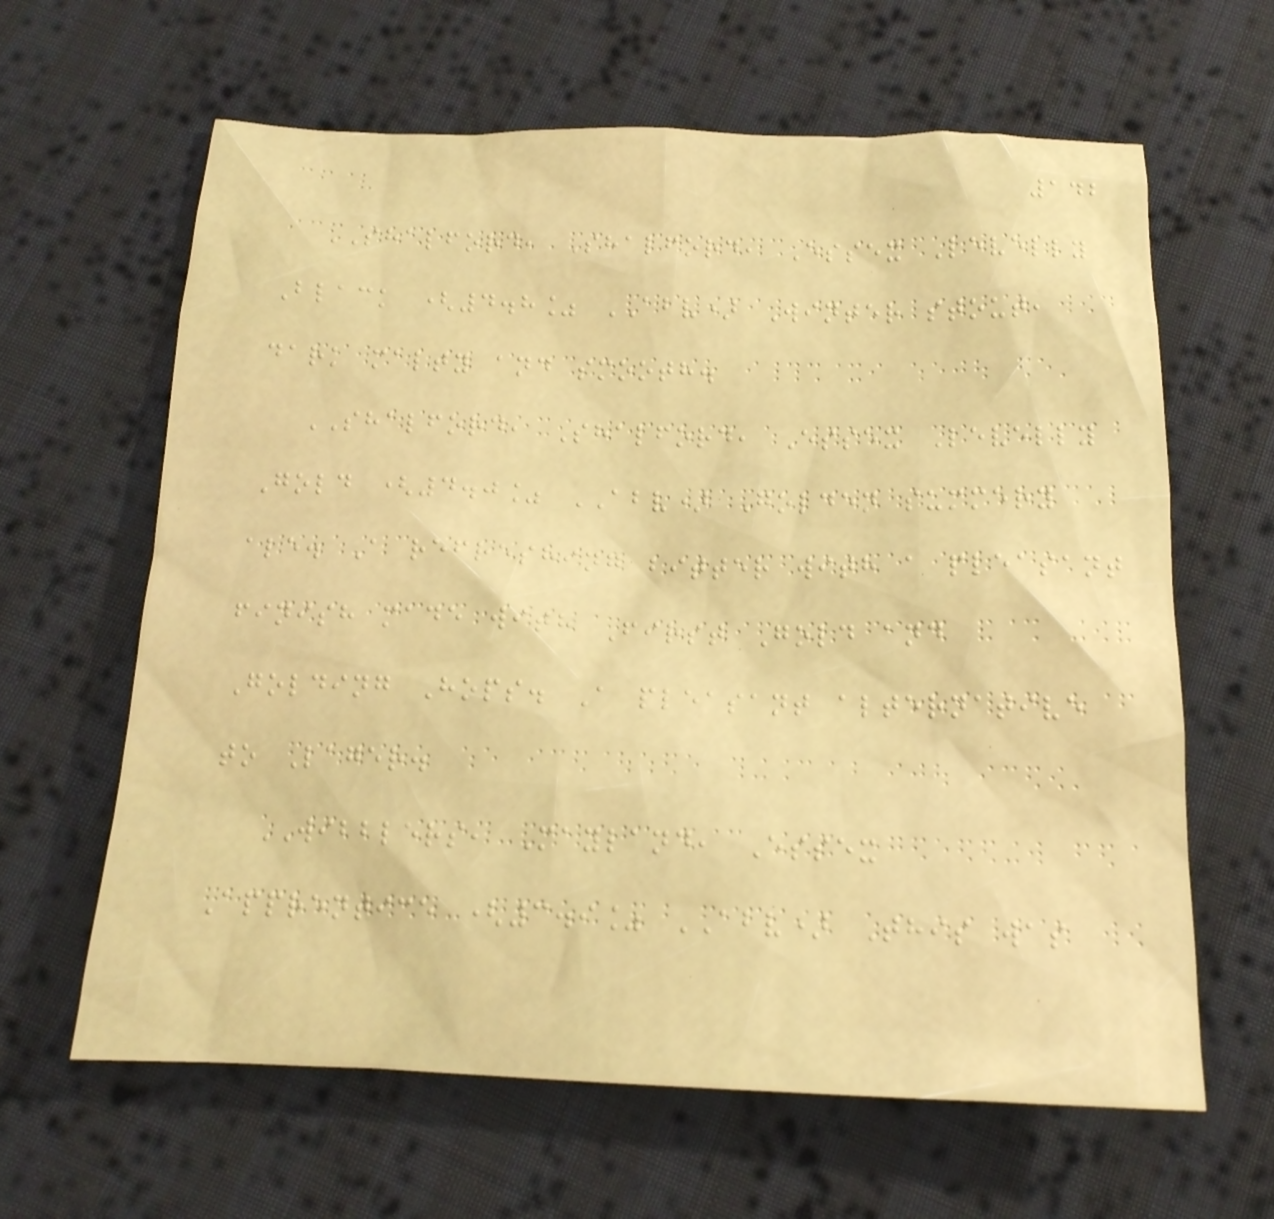142
SHALFORD, Shalford, Essex Levelly
Black (4.8% ABV) Winter stout,
dark malty and smooth.
SHALFORD, Shalford, Essex Levelly
Gold (4.0% ABV) Golden summery
ale. A refreshing bitter with a pleasant
finish made with First Gold and
Golding Hops. A pleasant alternative
to Lager.
WIBBLERS, Mayland, Essex
Apprentice (3.9% ABV) This was
